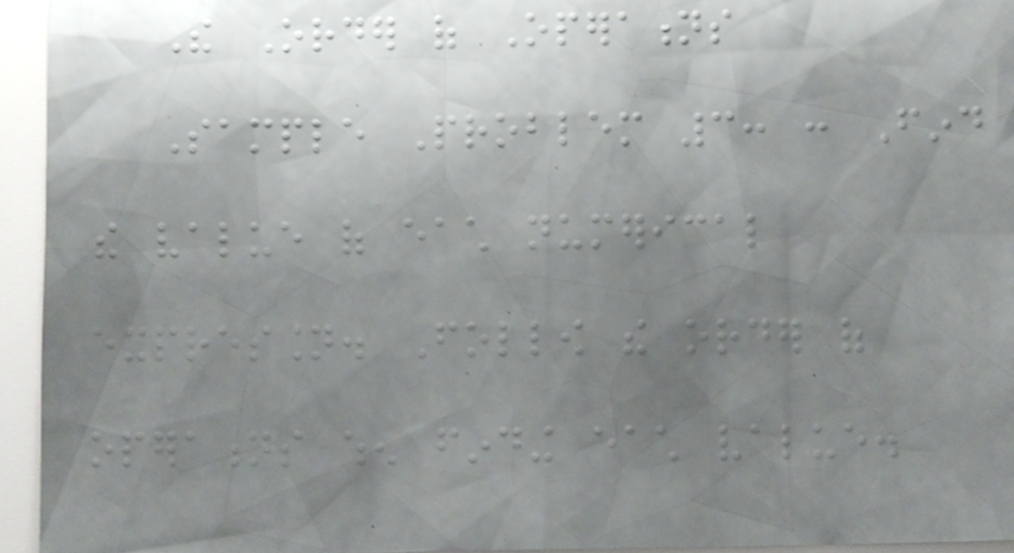The Order of Operations
Sample Problem 3: : Find
the value of each numerical
expression. Follow the order of
operations when finding each value.
